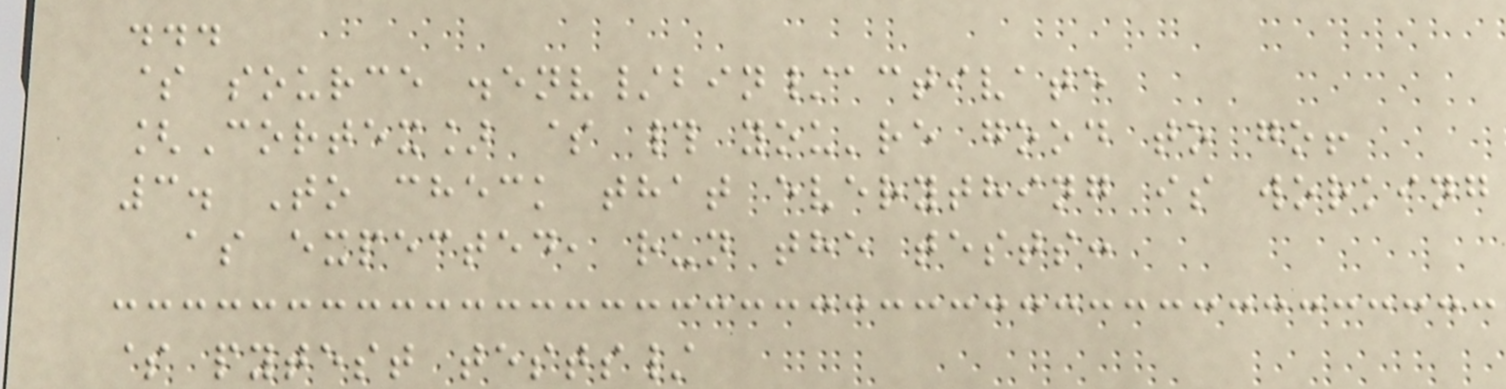...
$ source .env/bin/activate
[Cortex] $ # you're good to go!
3. To check that everything is working
as expected, run the tests:
$ pytest tests/
